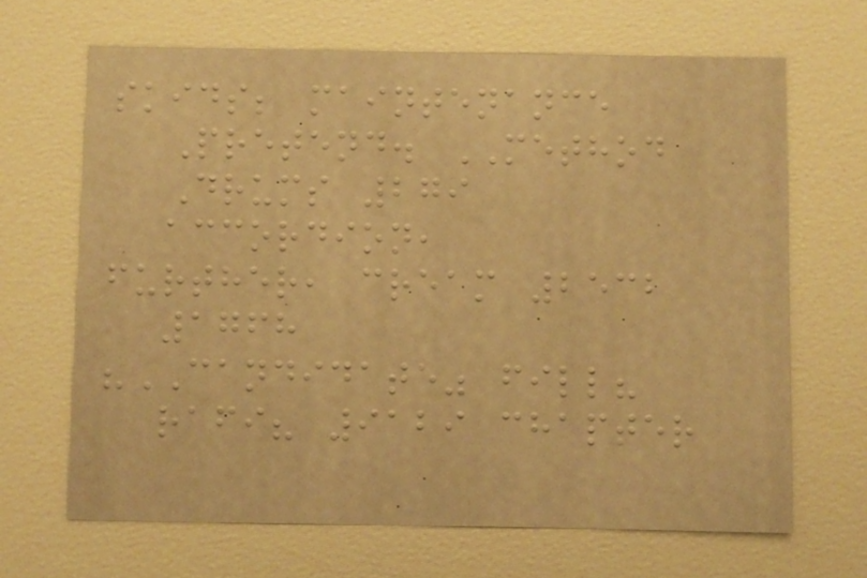skids; maintenance
Pretend. METHOD
Drums 279
accordion,
further, cream 2532
1768
"CANDIDATE" fill?
rafi? 9129 chapter
